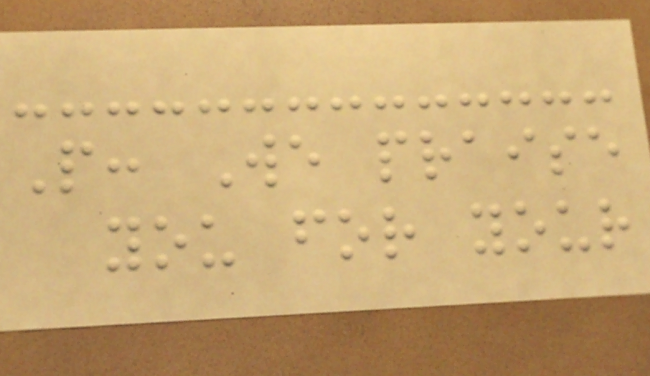P: We praise
you for your
